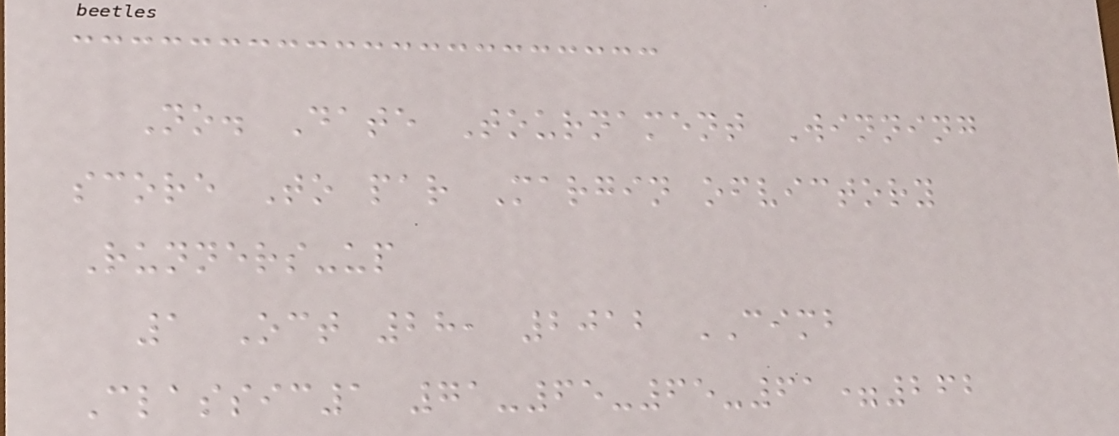No. Date Tournament Winning
score To par Margin ofvictory
Runners-up
1 Oct 28, 2012 CIMB
Classic1 71-65-65-61=262
